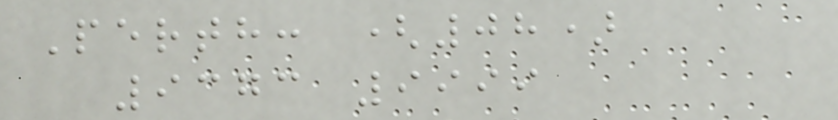Perth: (08)
9373 9999
